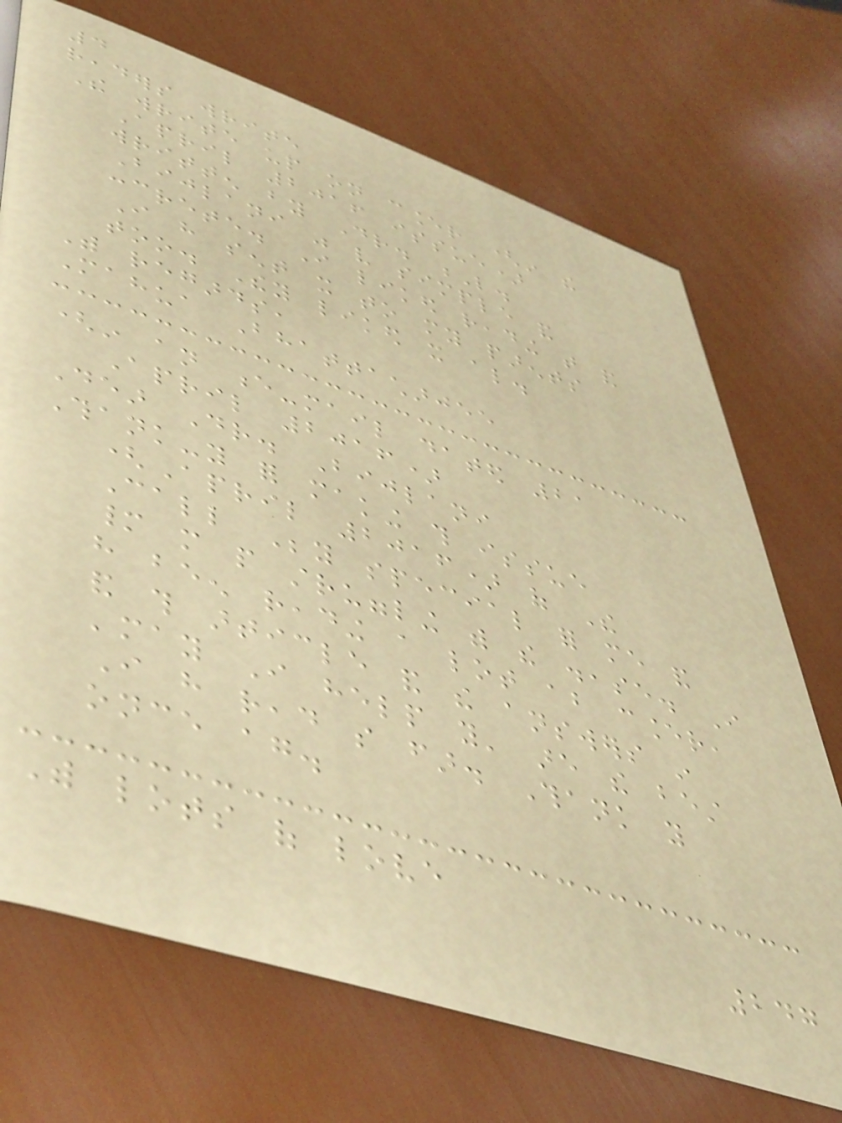4
readers write
The write up on cancer (in the
April 2016 issue)
written by Dr. L.
Bijlani was very simple and
concrete. I liked reading that and
I have sent it to my parents
too. They liked it also.
With regards,
Mahua Bhattacharjee
(in an e-mail dated 21
April 2016)
Dear Dr. Bijlani
Thank-you for making this issue
(April 2016) of The
Call Beyond special for me and
many more people struggling with the disease. I
have been reading a lot about cancer,
and this article and the answers in
'may I help you' are the best
I have read so far. Thank you
once again.
With lots of love
247
